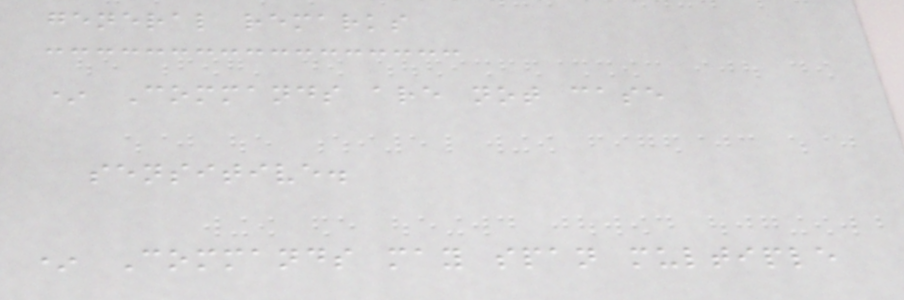general remarks
* Commands are not case
sensitive.
* Commands may span multiple
